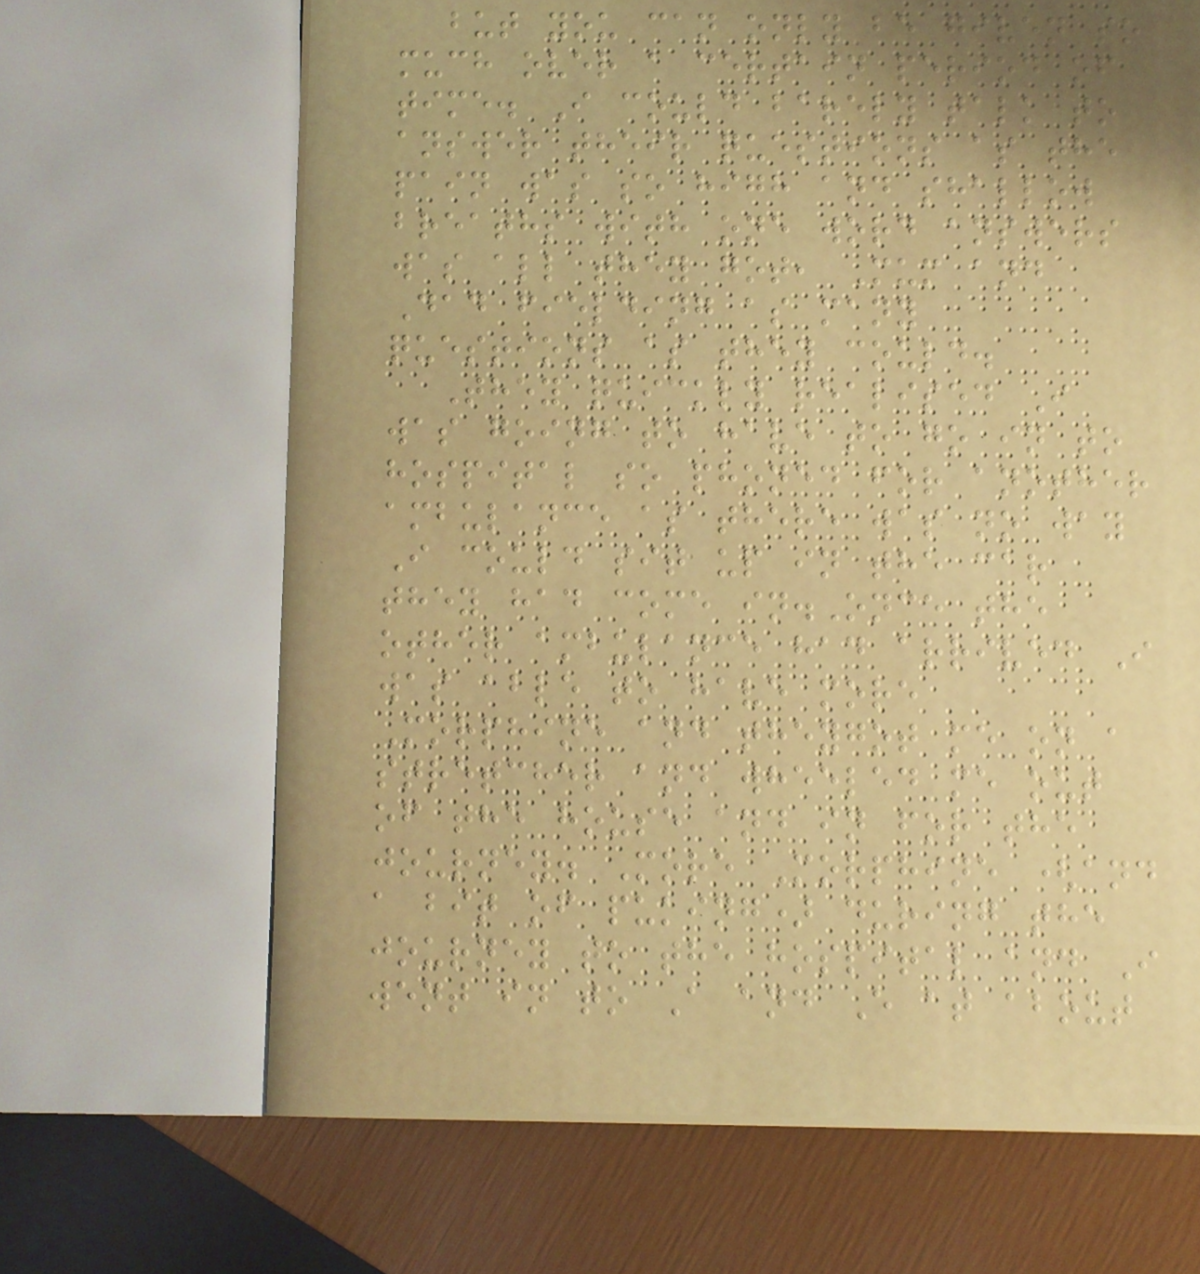but you can only be given so
much over a certain period of
time. I could barely talk to
answer their questions as the
pain was so high and shallow
breaths with one word answers
was all they got, Mum and
Dad fielding as many
questions as they could.
They quickly realised I
was going to have to go in to
hospital so phoned for another
ambulance as there was no way
I could sit up in the car
they had come in.Once the
other ambulance had arrived I
was able to have more
Morphine and theygot me on a
stretcher and wheeled me out
of the house and in for the
journey. More Morphine (and
a bit of puking) during the
journey to the hospital and I
went in to A and E at about
